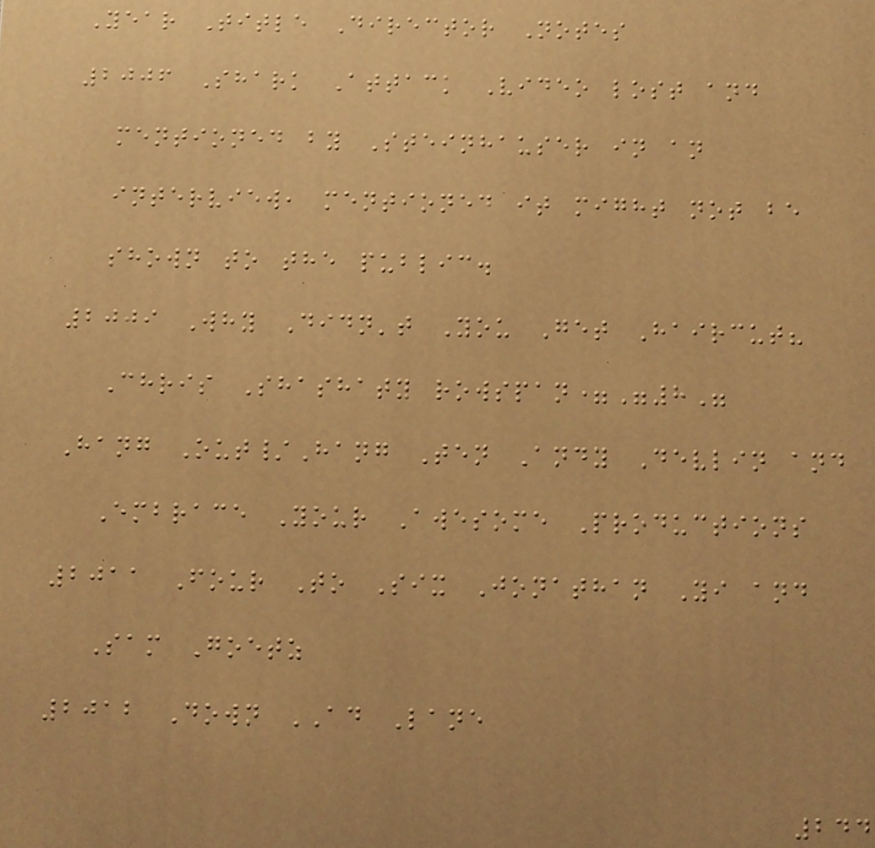Year Title Director Notes
2006 Shark Attack Video lost and
mentioned by Steinhauser in an
interview, mentioned it might not be
shown to the public.
2009 Why Didn't You Get Haircut?
Chris Shashaty rowspan="8"
Hang Out/Hang Ten Andy Devlin and
Embrace Your Awesome Productions
2011 Four To Six Jonathan Yi and
Sam Goetz
2012 Down AD Lane
244
